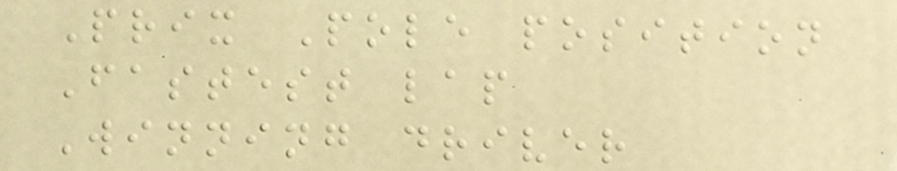Prix Pole position
Fastest lap
Winning driver
